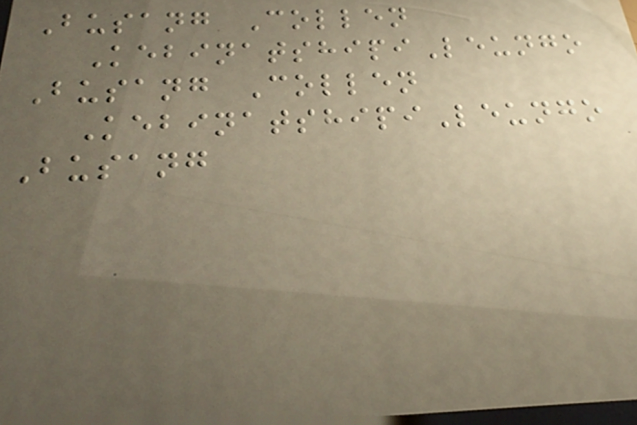Busang Collen
KebinatshipiLeungo
Busang Collen
KebinatshipiLeungo
Busang
